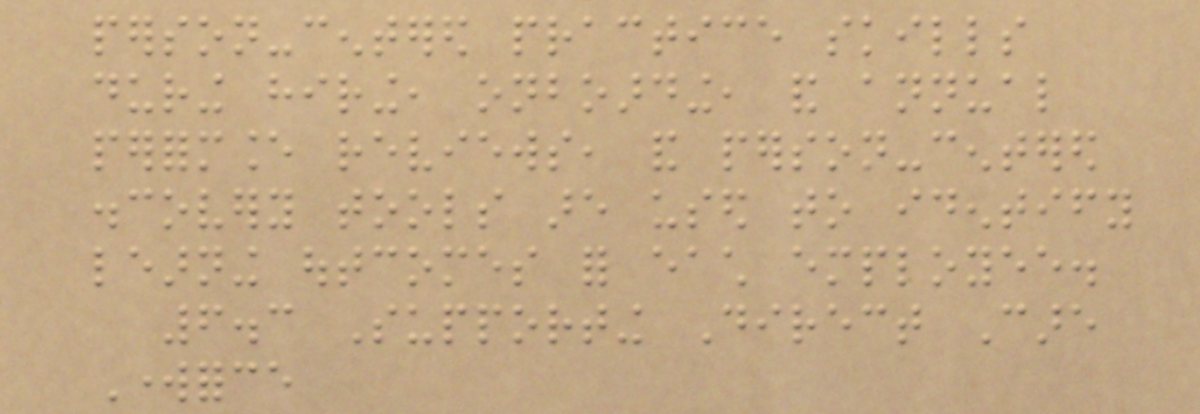person-centered practice skills
during hiring, onboarding, and annual
performance reviews, and person-centered
discovery tools are used to identify
learning outcomes for each employee.
6.3 Supporting Direct Care
Workforce
